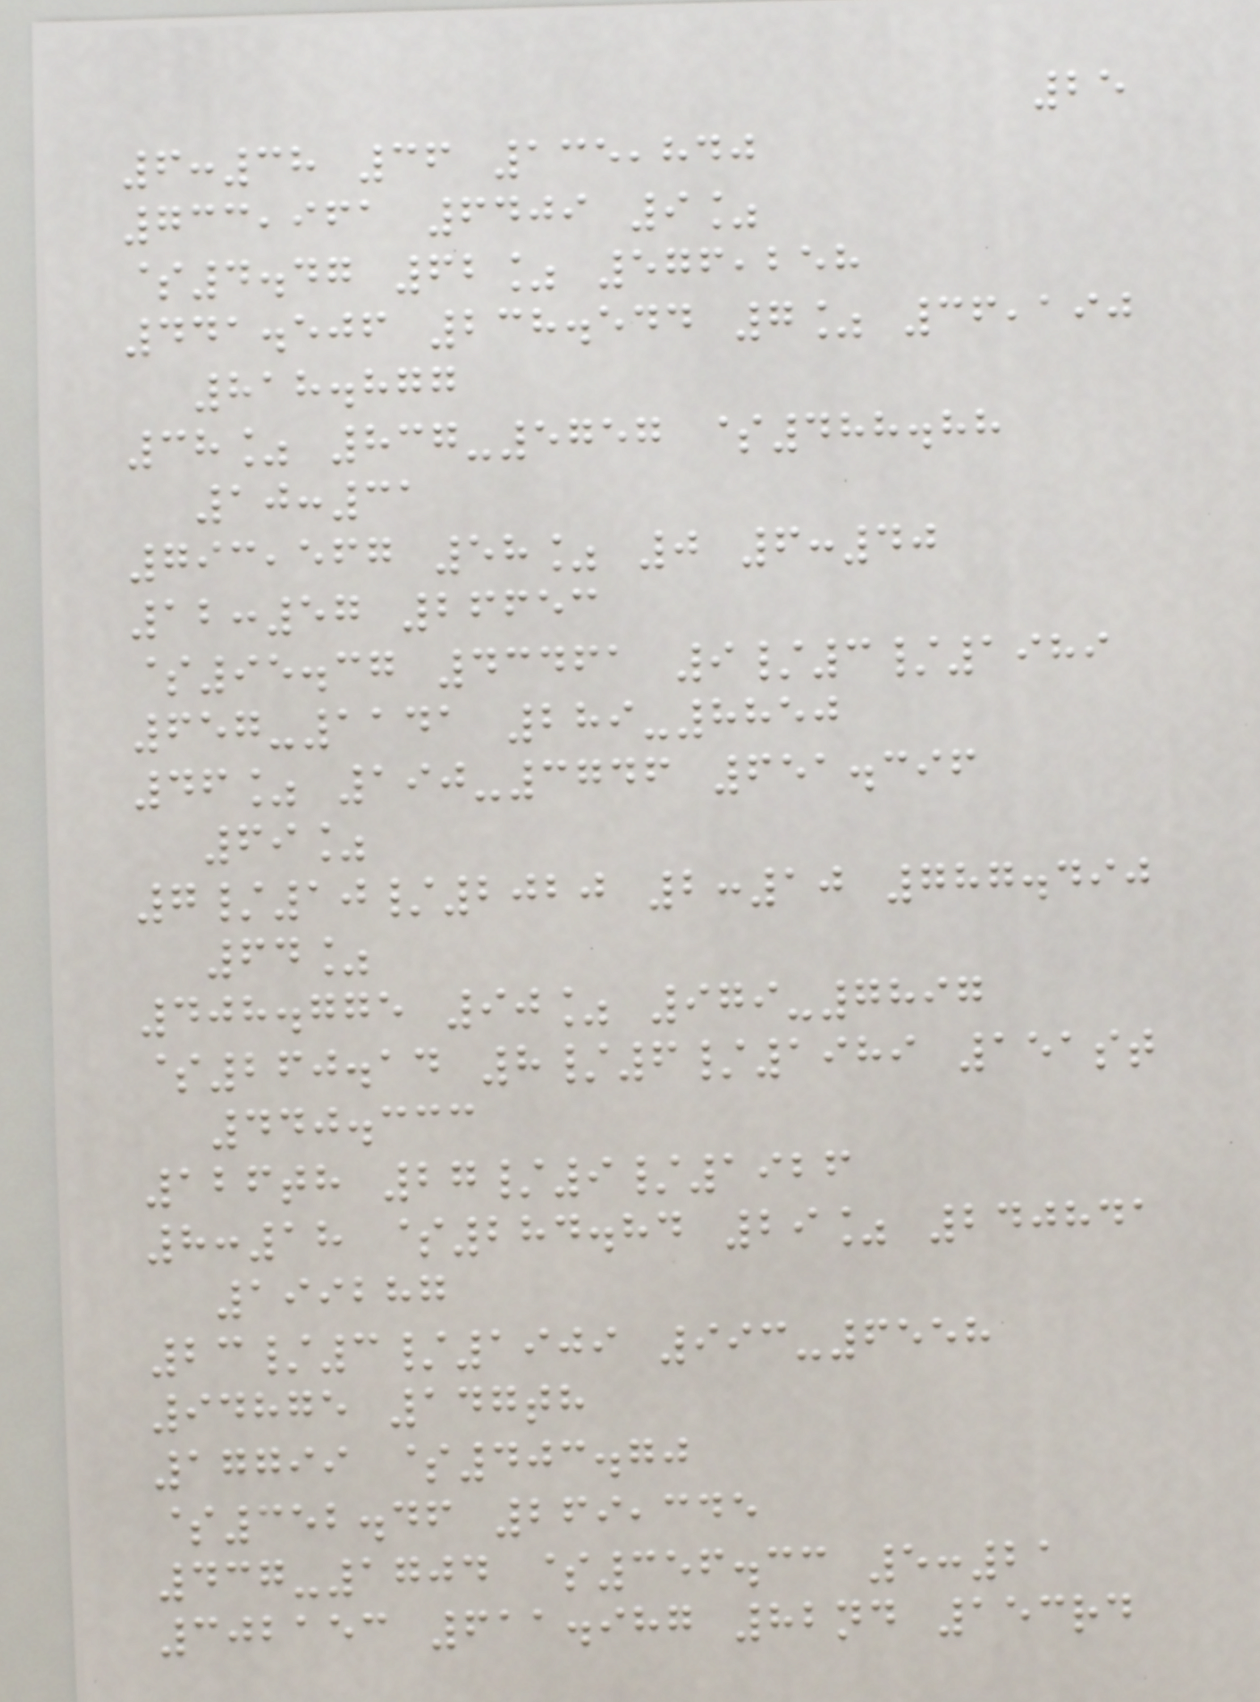25
6:38 36 135,840
733,961 6409 9%
$4.47 62% 576,258
441.506 238.544 7% 36,190
818.877
38% 837-5757 $488.88
10:31
793,567 58% 0 6:40
12:57 26653
$95.37 43461 9/3/1989
657-1141 289-8850
46% 190-3746 651.396
69%
7/10/2020 2:10 787.490
64%
408.775 90% 979-7897
$260.14 8/6/1989 151st
440.333
126th 27/9/1926
8:18 $284.84 29% 240841
199287
23/3/1909 993-6558
94875 147th
17799 $403.70
$352.46 269,345
437-1704 $356.33 5:21
302153 611.987 82nd 153rd
